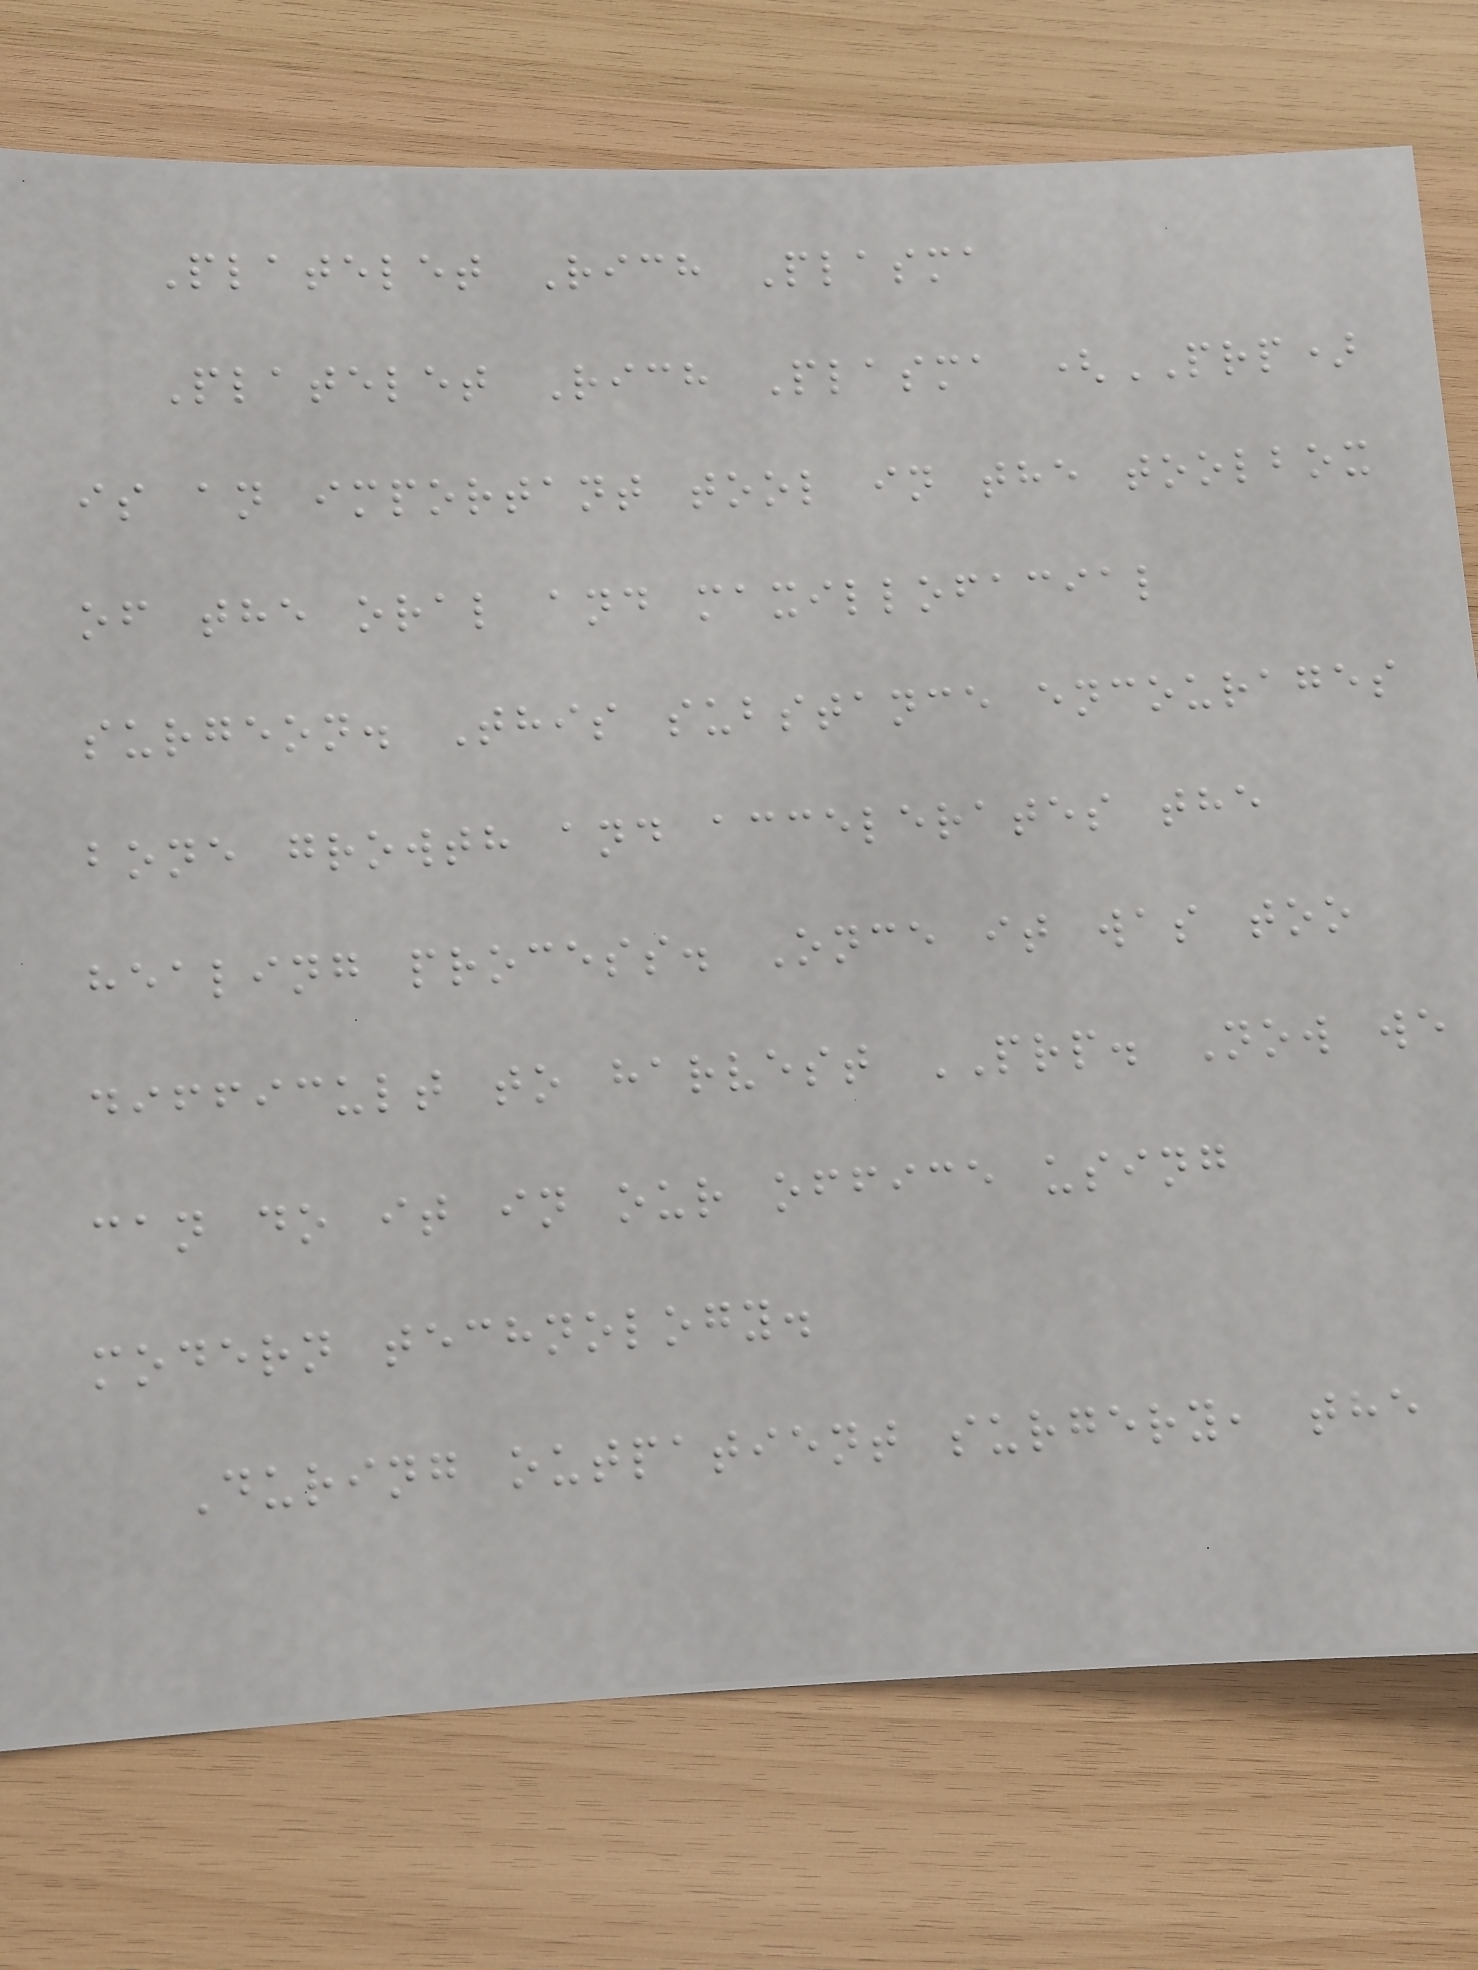Platelet Rich Plasma
Platelet Rich Plasma (PRP)
is an important tool in the toolbox
of the oral and maxillofacial
surgeon. This substance encourages
bone growth and accelerates the
healing process. Once it was too
difficult to harvest PRP. Now we
can do it in our office using
modern technology.
During outpatient surgery, the
